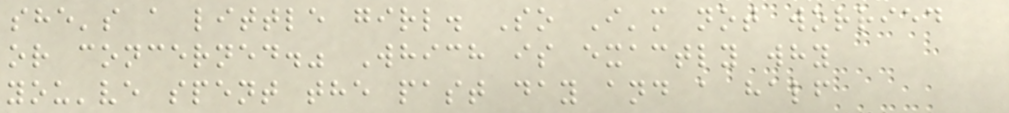she's a little girl. So I'm not worried
or concerned." Which is exactly why
you've spent the past day and a half
